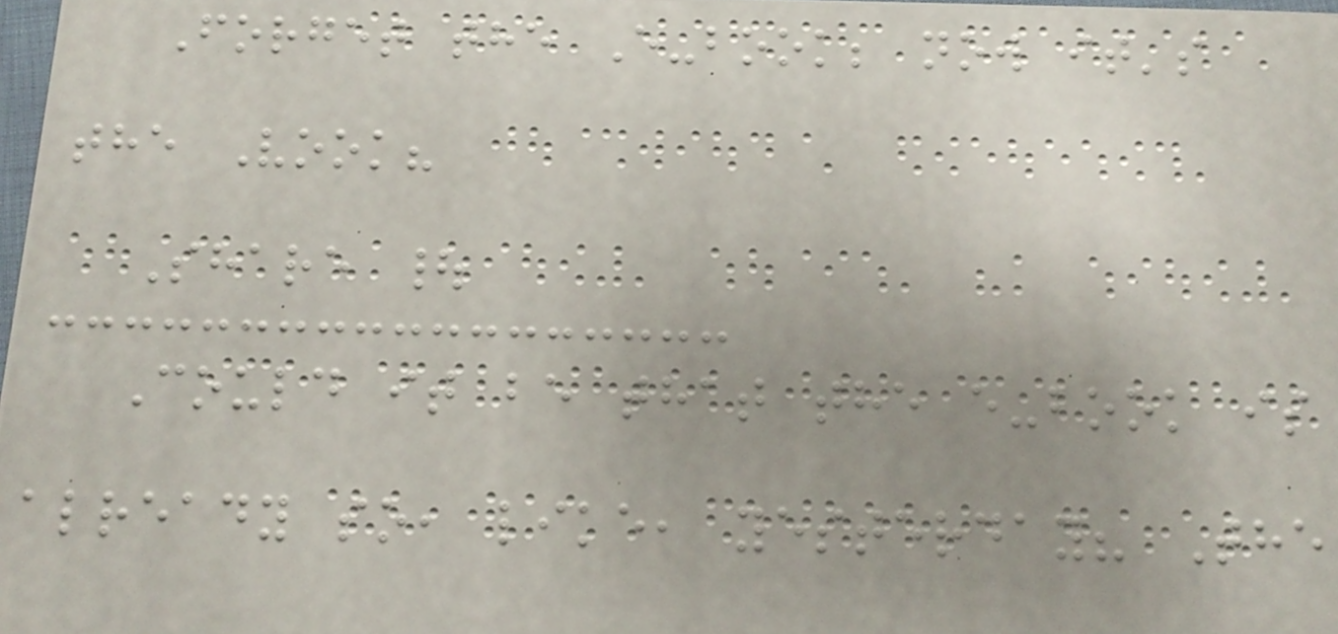Forget the E-book; now it's
the Vook?
Share |
Could it be that the e-book is
already so, like, yesterday? The
